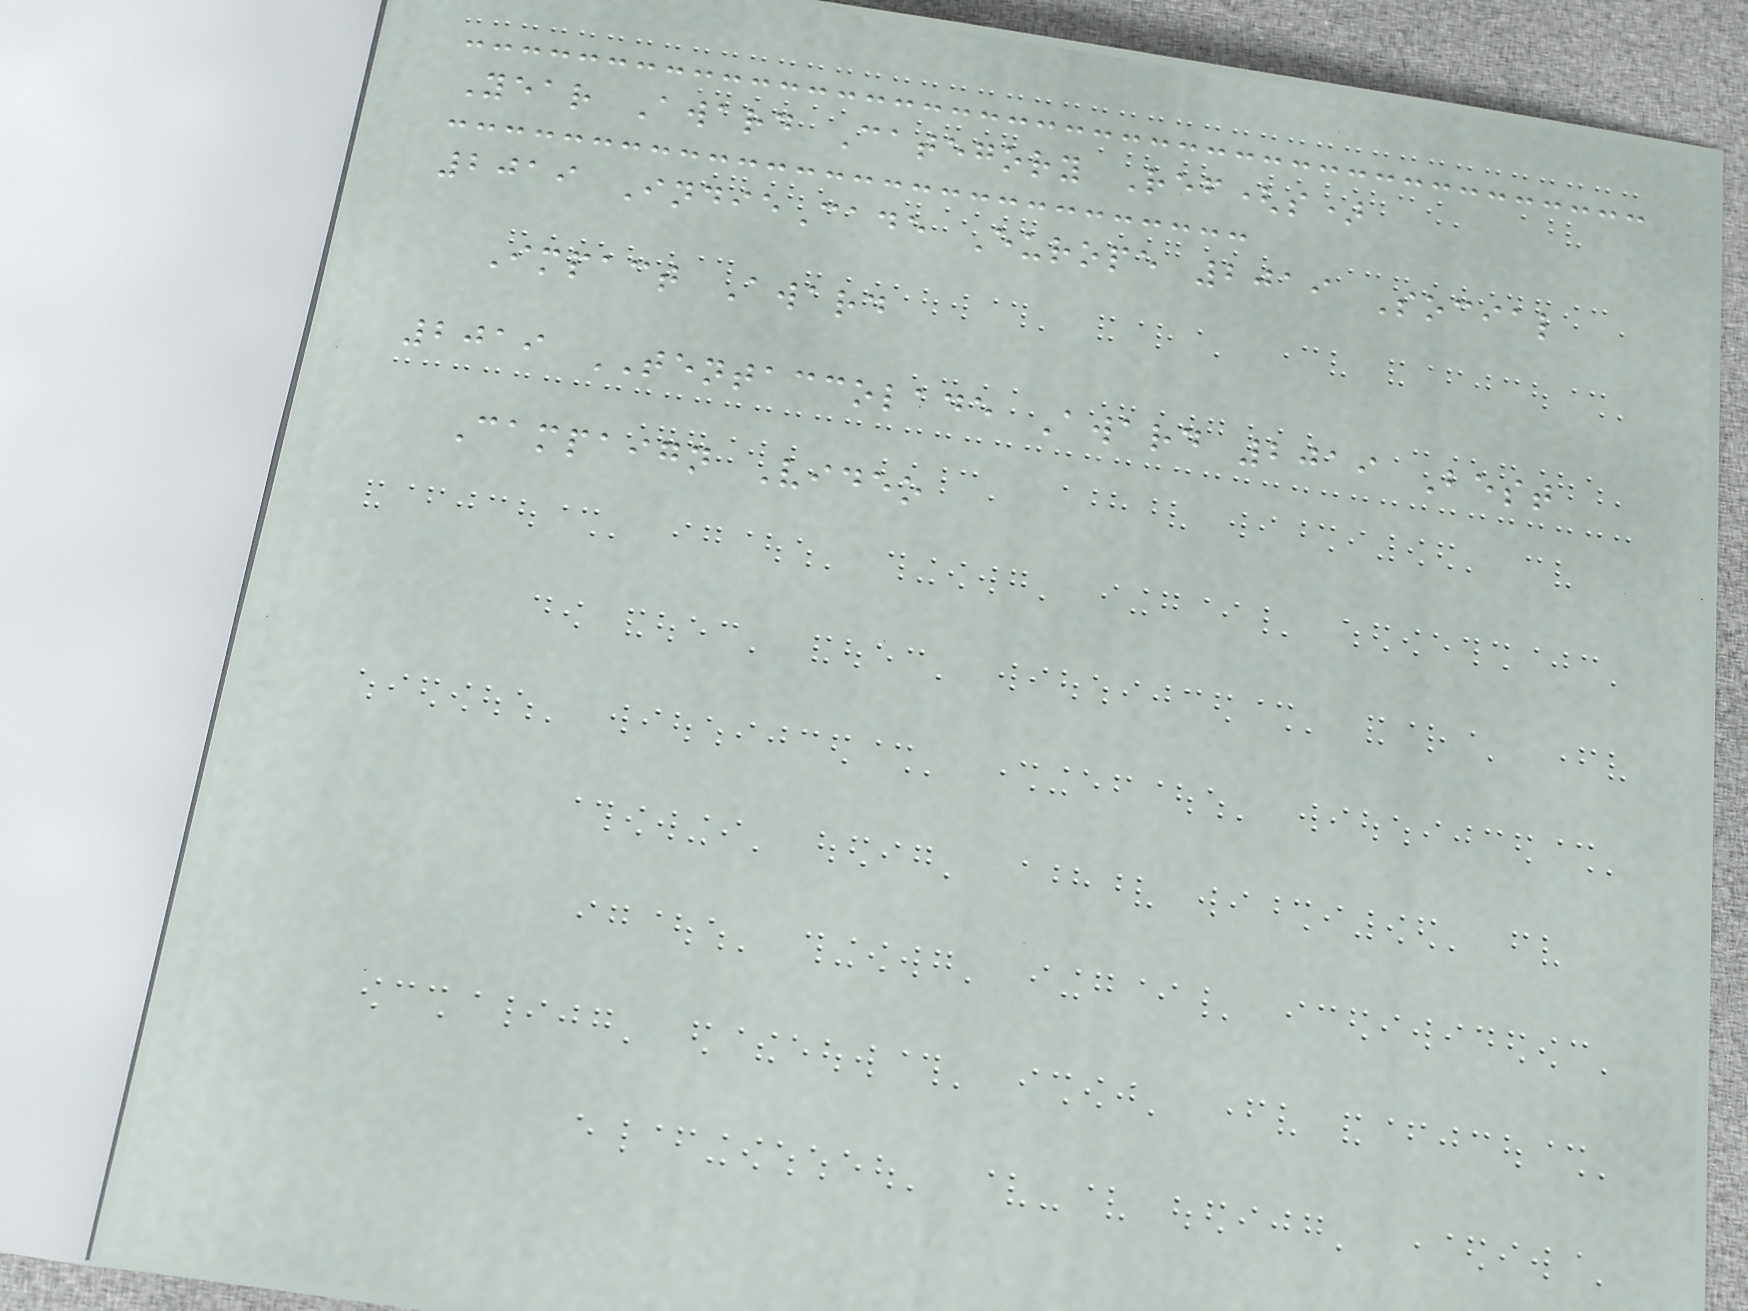Year Award Category Ref(s)
2019 IndieCade Europe 2019 Social
Impact Award
2019 TENTACCOLADE Award 2019 Best
Campaign Video
